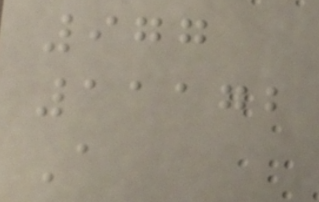977
11172
A
